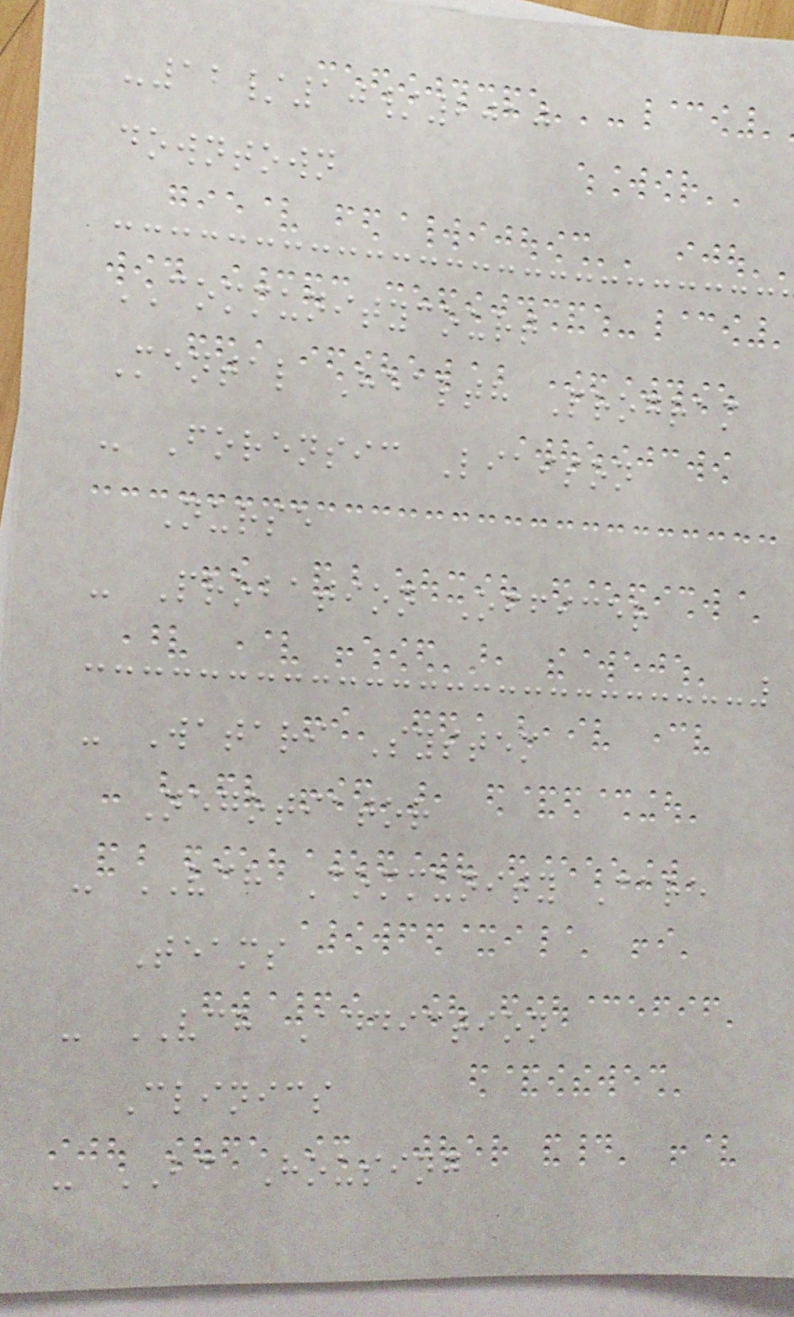-12/10/2010
downtown
COMMUNITYCOURT
Mental Health Program
- Forensic Liaison
Nurse
- Probation Officer
- Watari System
Negotiator
- VCH Community Care
Teams
- VCH Addiction
Clinics
- BC Housing
